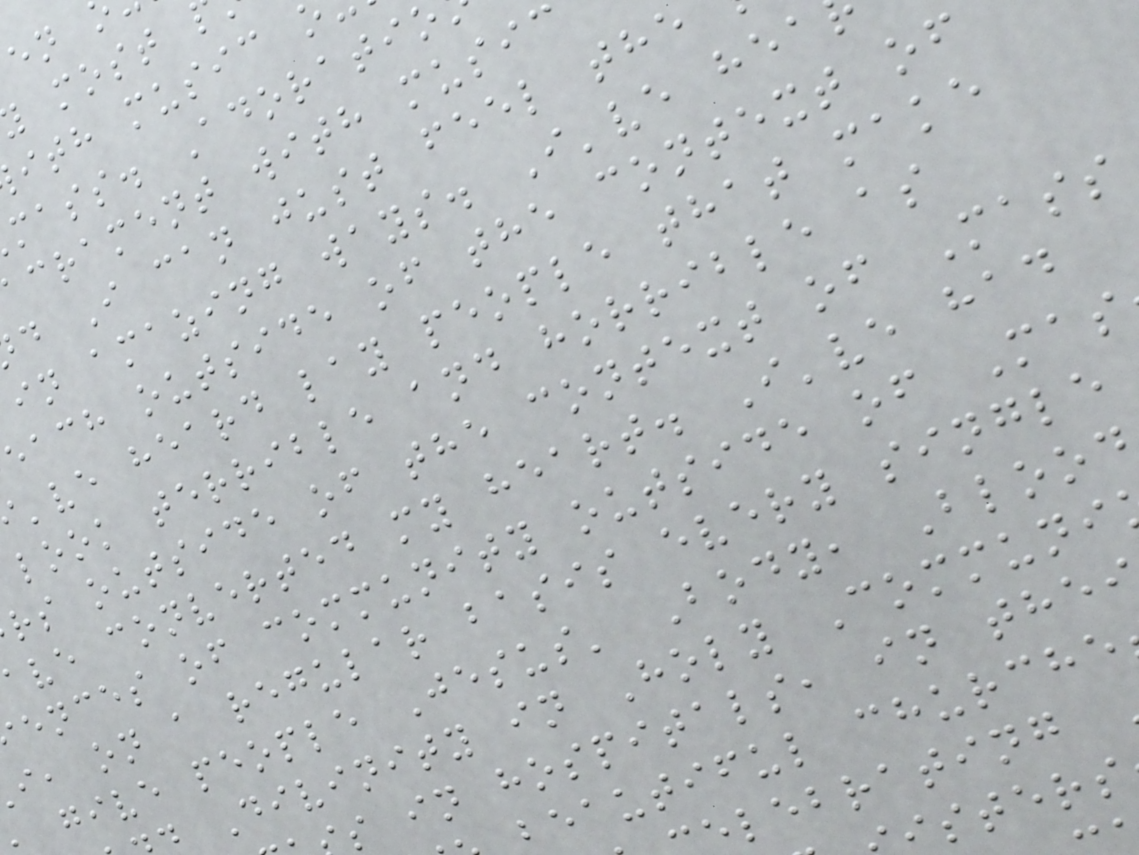mass. Adorati
crament with music
d I can just feel the
in amazing ways. I've hea
each outside of the context of
've heard lay people that make
look terrible and horrible as
rs outside of the context of Mass
ave converted my heart. I've had
ences of community outside of Mas
i, on a regular basis every single
give people Jesus' Body, Blood
Divinity in Holy Communi
s in hospitals, in the
beautiful churche
